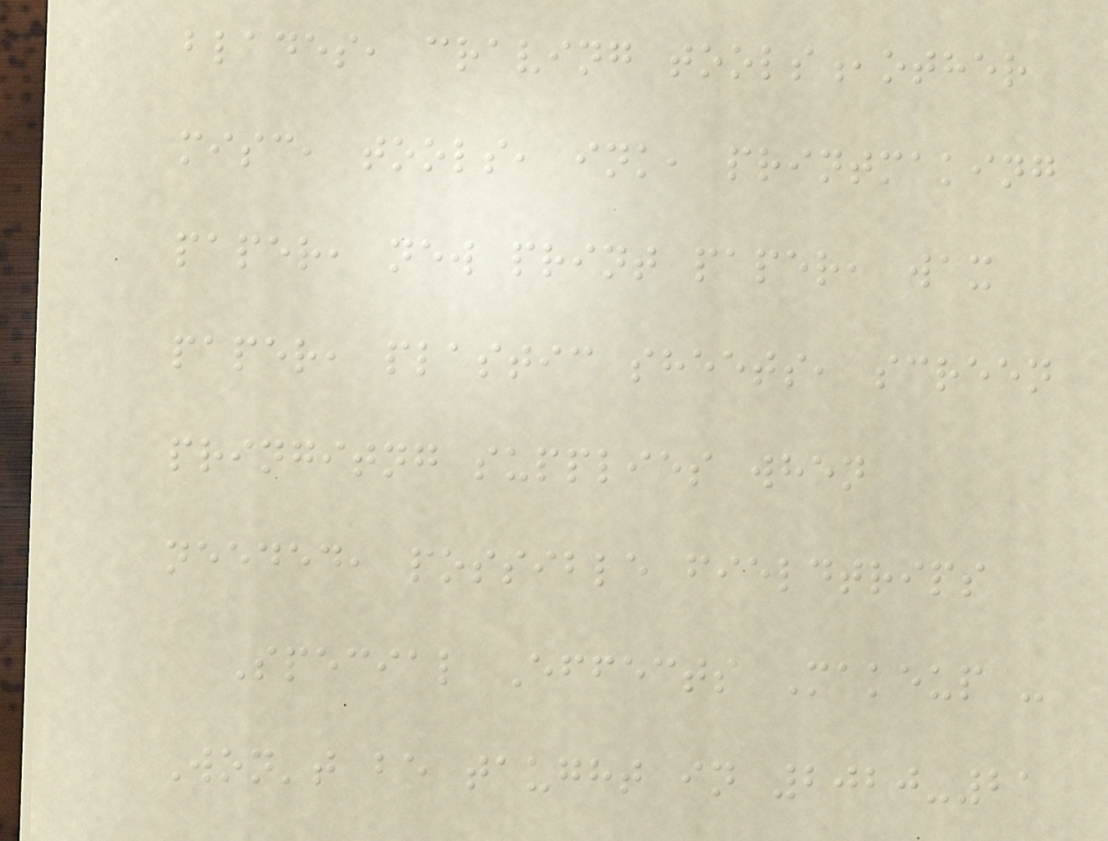blades, craving tools,other
misc, tools, ink, printmaking
paper, new print paper, wax
paper, plastic sheets, screen
pringitng supplies when
needed, possible fieldtrips
Special Effects Makeup -
Won't be taught in 2020-21
